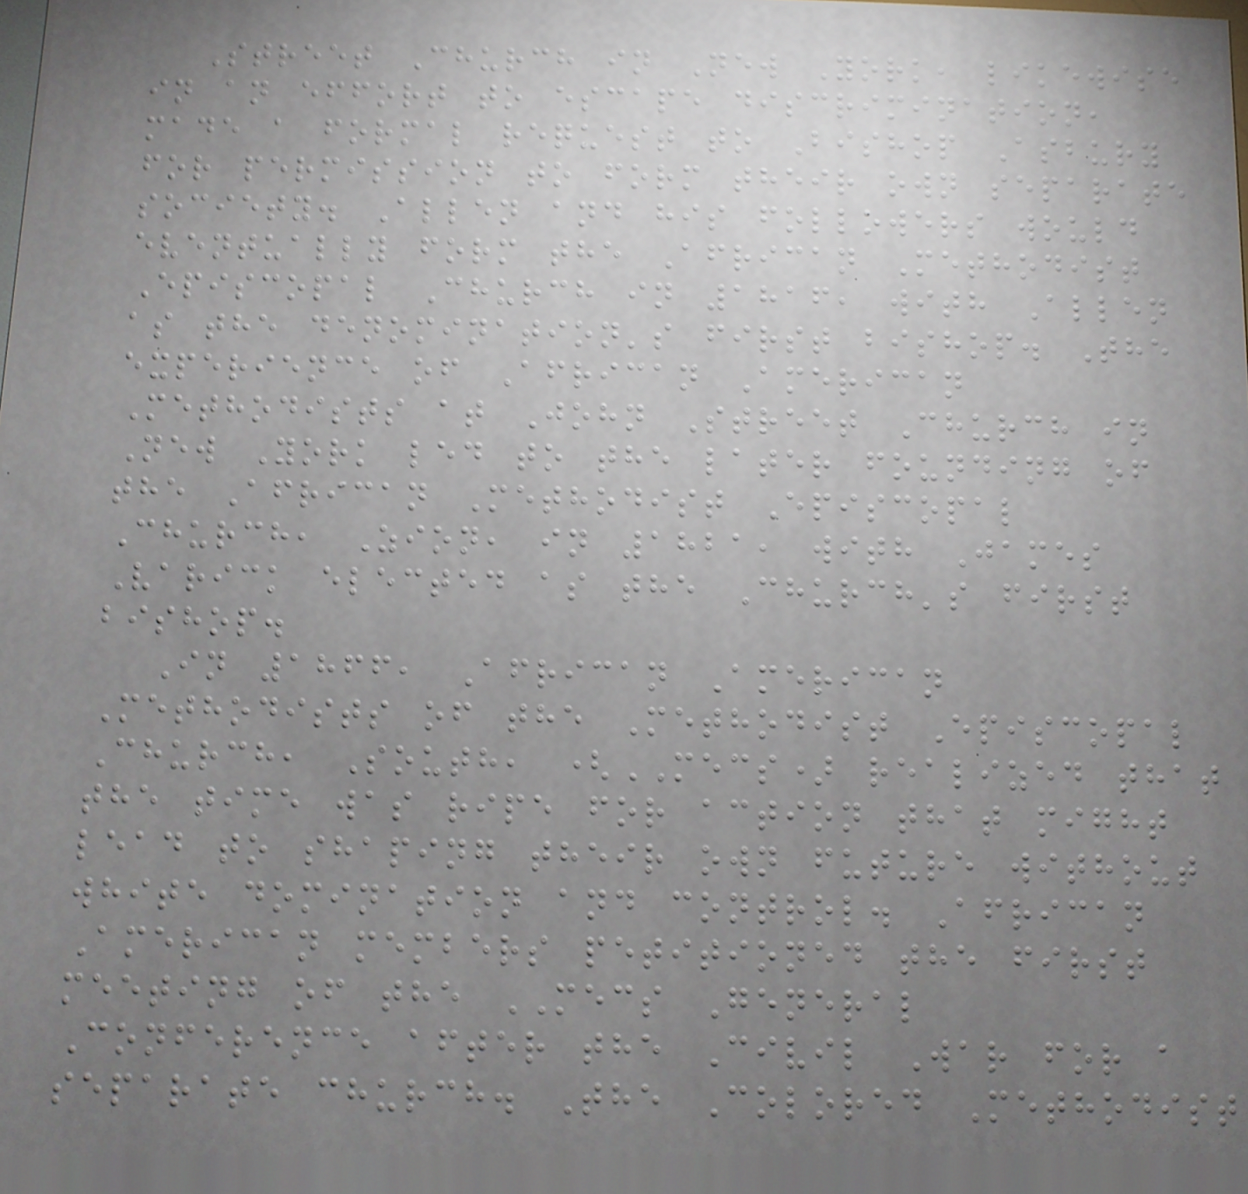Street Church in New York, likewise
in an effort to escape discrimination,
made a formal request to Bishop Asbury
for permission to form their own separate
society. Allen and his followers would
eventually form the African Methodist
Episcopal Church in 1816, with Allen
as the denomination's first bishop. The
experience of African American
Methodists at John Street Church in
New York led to the later founding of
the African Methodist Episcopal
Church, Zion, in 1821, with James
Varick elected as the Church's first
bishop.
In 1866, African American
Methodists of the Methodist Episcopal
Church, South, (MECS) realized that
the time was ripe for action that might
lead to shaping their own future without
white domination and control. African
American members petitioned the first
meeting of the MECS General
Conference after the Civil War for a
separate church. The Colored Methodist
